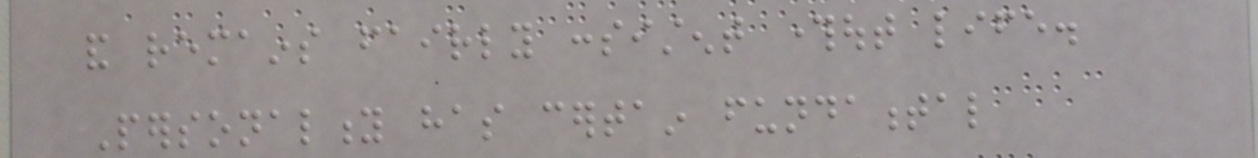and remains fairly consistent throughout life.
Personality has certain fundamental
